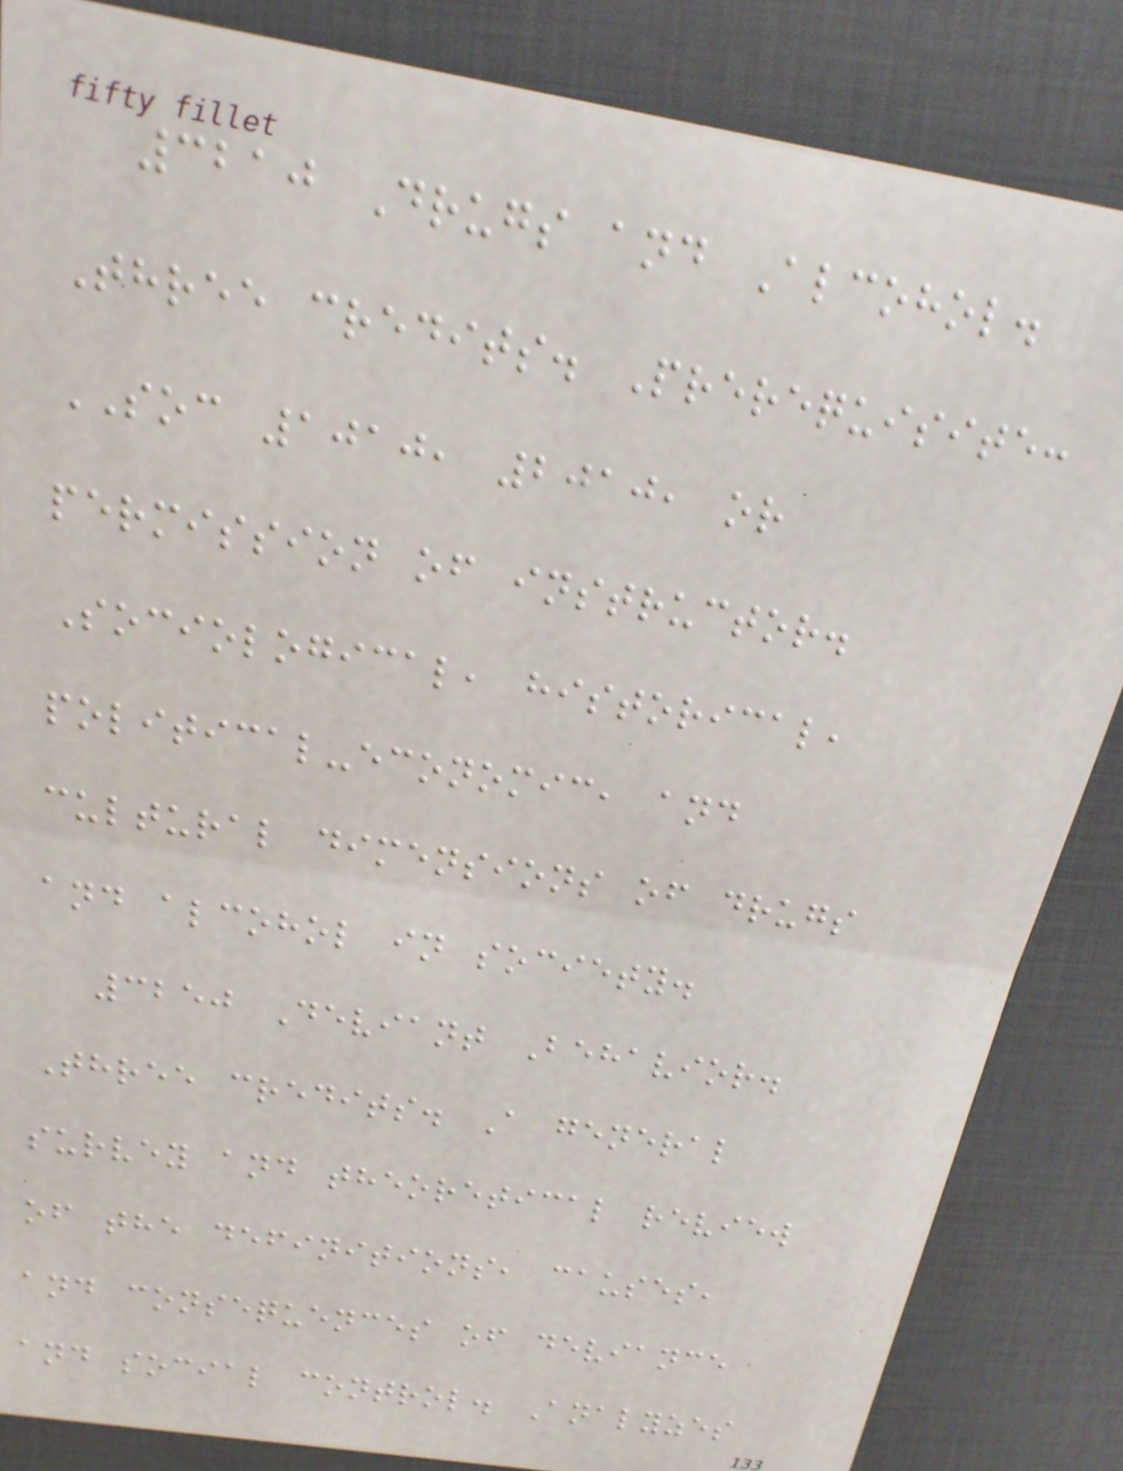3210 Drugs and Alcohol.
Three credits. Prerequisite:
SOC 1010, 2010, or
permission of instructor.
Sociological, historical,
political-economic, and
cultural dimensions of drugs
and alcohol in society.
3250 Deviant Behavior.
Three credits. A general
survey and theoretical review
of the definitions, causes,
and consequences of deviance
and social control. Analyzes
